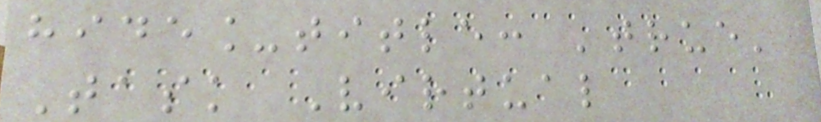hide_title: 'true'
Task Virtual
